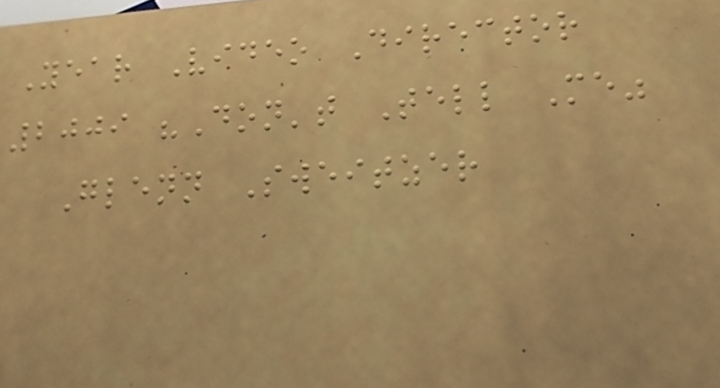Year Video Director
2009 "Don't Tell Me"
Glenn Sweitzer
